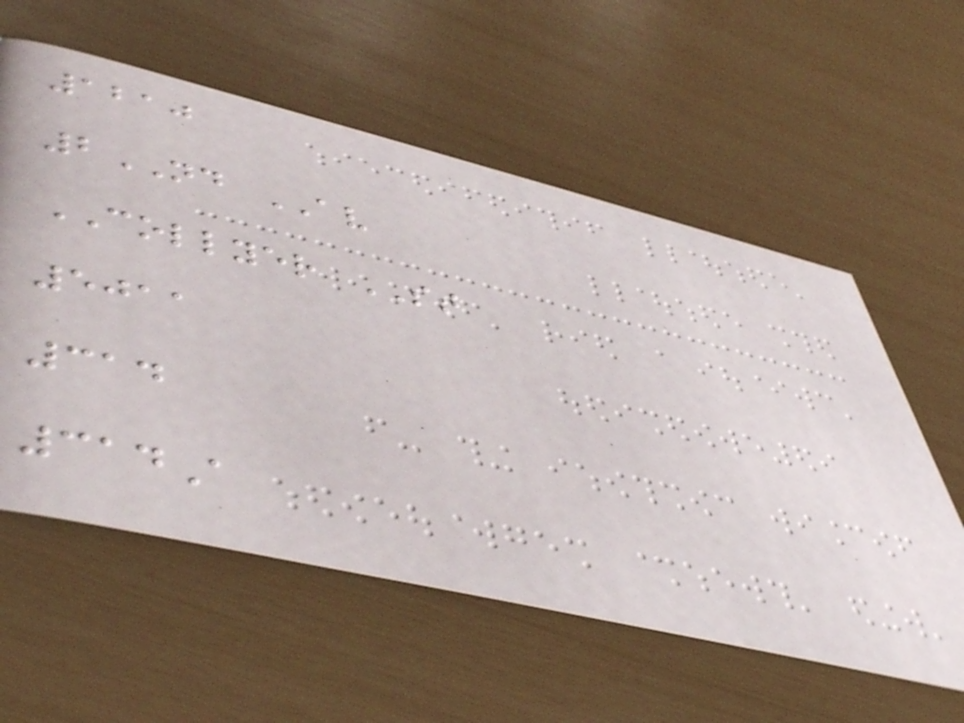1210
2ND AV
COLLYER ST
5011
314
314A
